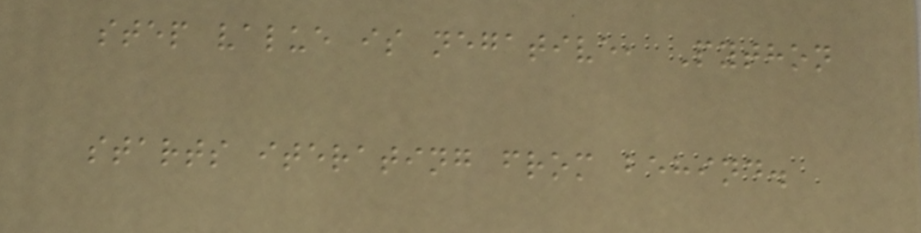step value is negative, Python
starts iterating from behind.
